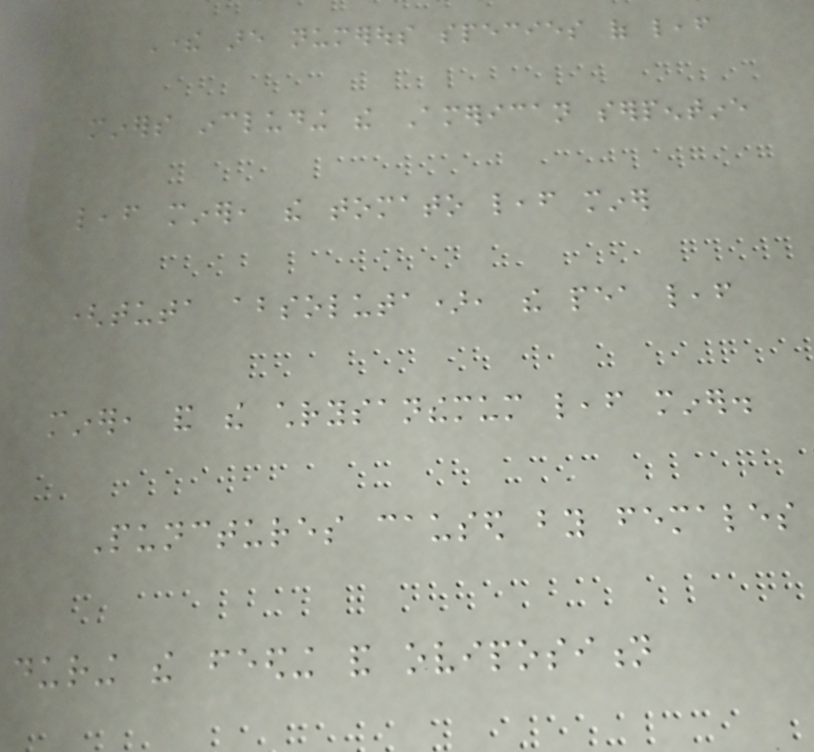There are numerous species of leaf
miners including the American serpentine
leaf miner, the tomato leaf miner
(tuta absoluta), the pea leaf
miner, and the chrysanthemum leaf miner.
Punctures caused by females
during the feeding and oviposition
